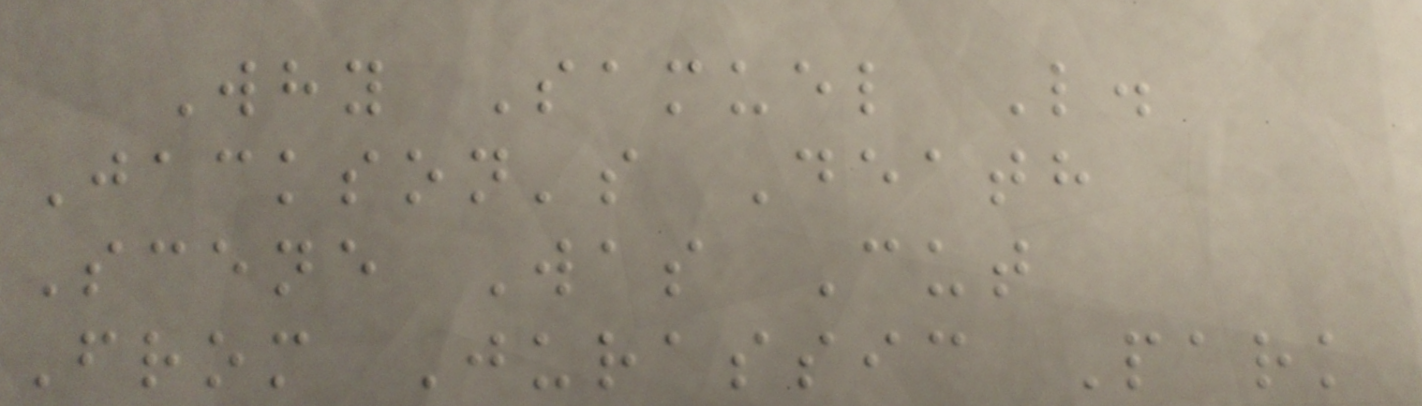Why Samuel L.
Jackson's Death
Scene Was Cut
From Jurassic Park
